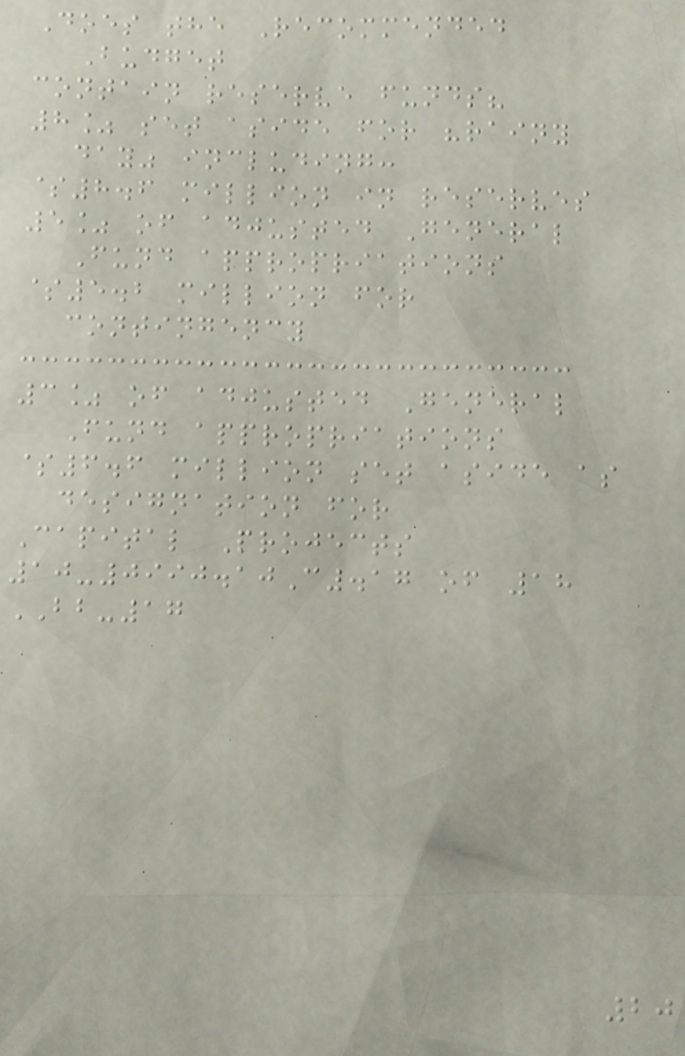Does the Recommended
Budget
contain reserve funds?
8% set aside for "rainy
day" including:
$8.6 million in reserves
5% of adjusted General
Fund appropriations
$5.2 million for
contingency
3% of adjusted General
Fund appropriations
$6.6 million set aside as
designation for
Capital Projects
10-0990.10C.17 of 18
BB-17
20
